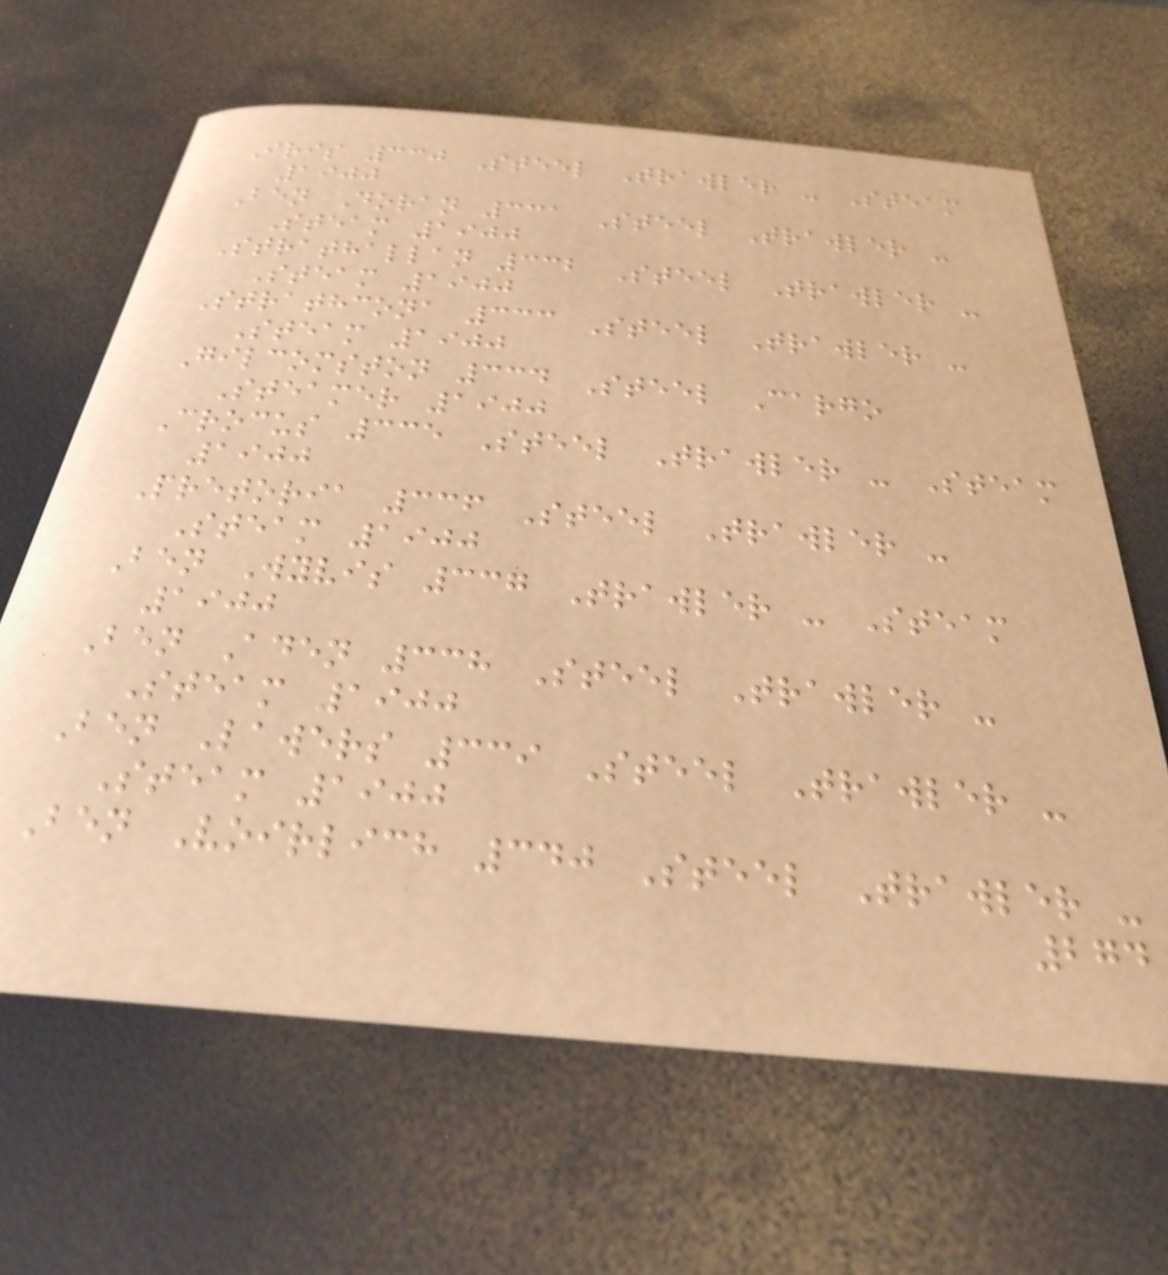Iris 330 Steel Trawler - Steam
1900
Ben Doran 331 Steel Trawler -
Steam 1900
Strathallan 332 Steel Trawler -
Steam 1900
Strathcona 333 Steel Trawler -
Steam 1900
Gilcomston 334 Steel Cargo
Steamer 1900
Crocus 335 Steel Trawler - Steam
1900
Pretoria 336 Steel Trawler -
Steam 1900
Ben Wyvis 337 Trawler - Steam
1900
Ben Aden 338 Steel Trawler -
Steam 1900
Ben Lawers 339 Steel Trawler -
Steam 1900
Ben Voirlich 340 Steel Trawler -
274
